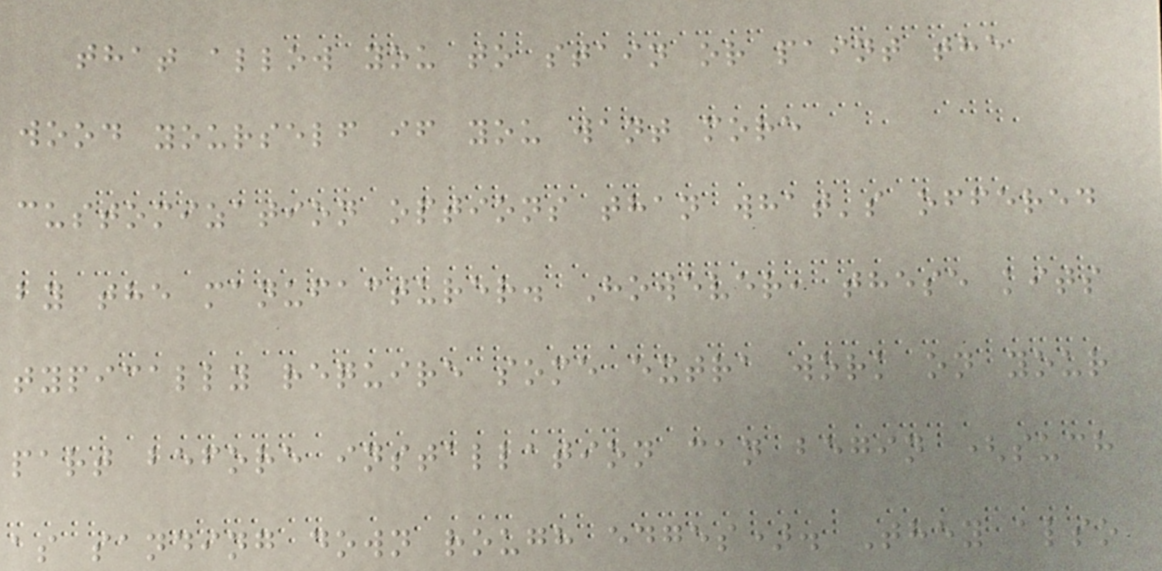that allow you to stain or paint the
wood yourself if you want more
customization options than what's offered
by the manufacturer. However, these kits
typically require some extra work on your
part before installation can begin (such
as sanding down rough edges). They also
